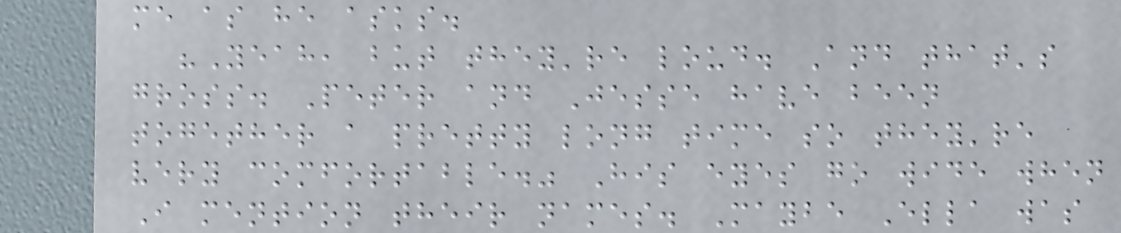me as he asks.
"Yeah, but they're loud. And that's
gross. Peter and Jesse have been
together a pretty long time so they're
very comfortable." His eyes go wide when
I mention their names. Maybe Ella was
